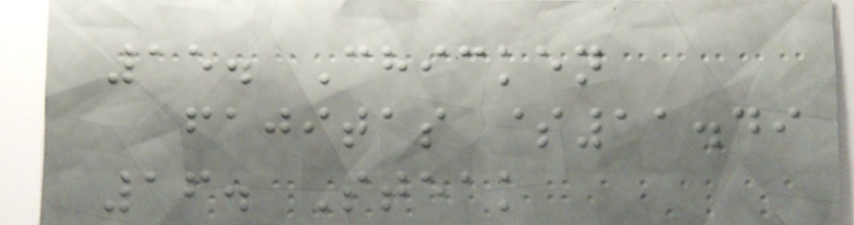15. Chicken
fajitas $11.49
16. Steak
